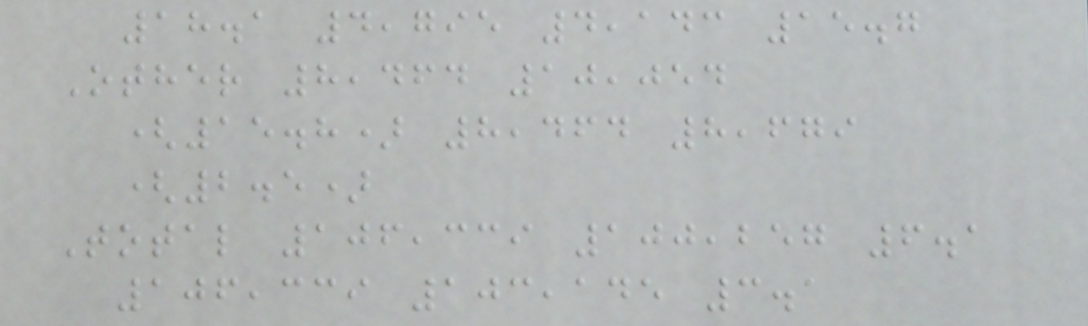18.1 4,795 4,143 15.7
Other 8,464 10,054
(15.8) 8,464 8,679
(2.5)
Total 106,339 100,257 6.1
106,339 103,145 3.1
